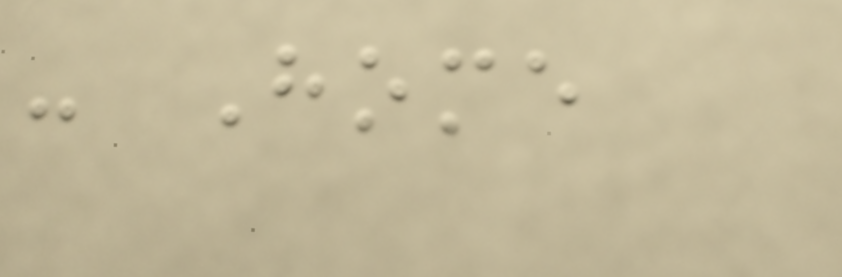- Home
